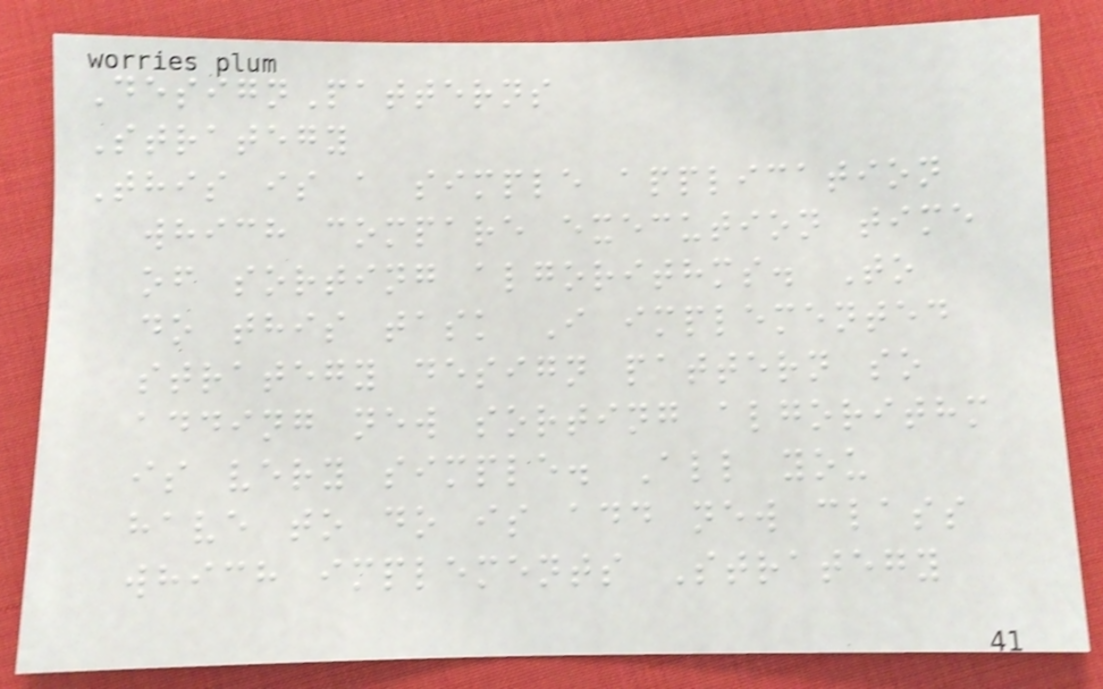DesignPatterns
Strategy
This is a simple application
which compare execution time
of sorting algorithms. To
do this task I implemented
strategy design pattern so
adding new sorting algorithm
is very simple. All you
have to do is add new class
which implements Strategy
